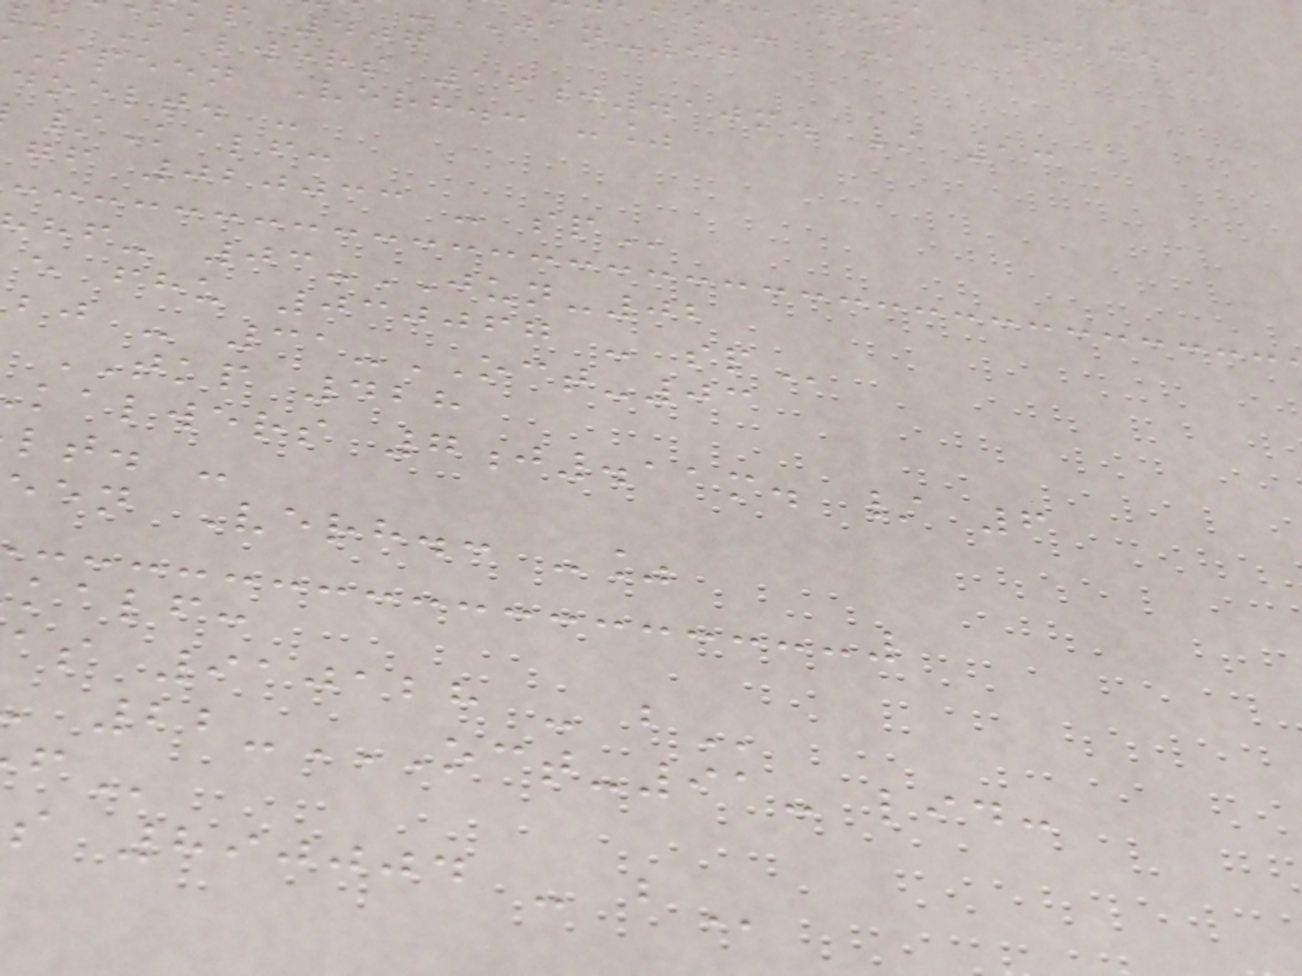JAN-97
p 407
Kalwers 16j.10m. / 13
Speen Verh.: -%
doelt. -
/Kalf:
gf 020033 -
hf- 03-JUN-02
e fhu 030067 -
bj - 31-OCT-03
TKP 428
kalwers 7j.11m. / 6
lt. -
een Verh.: -%
kalf:
as 910128 -
s 890004 -
